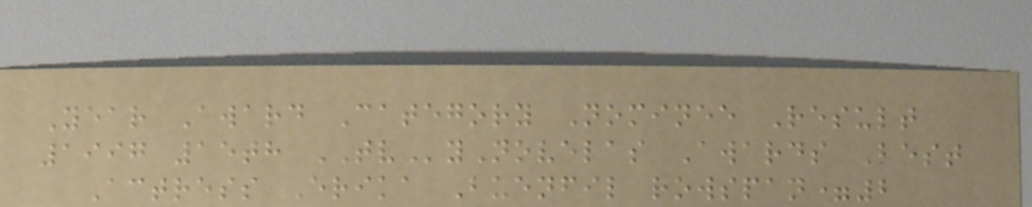Year Award Category Nominee Result
1997 15th TVyNovelas Awards Best
Actress Erika Buenfil rowspan=2
